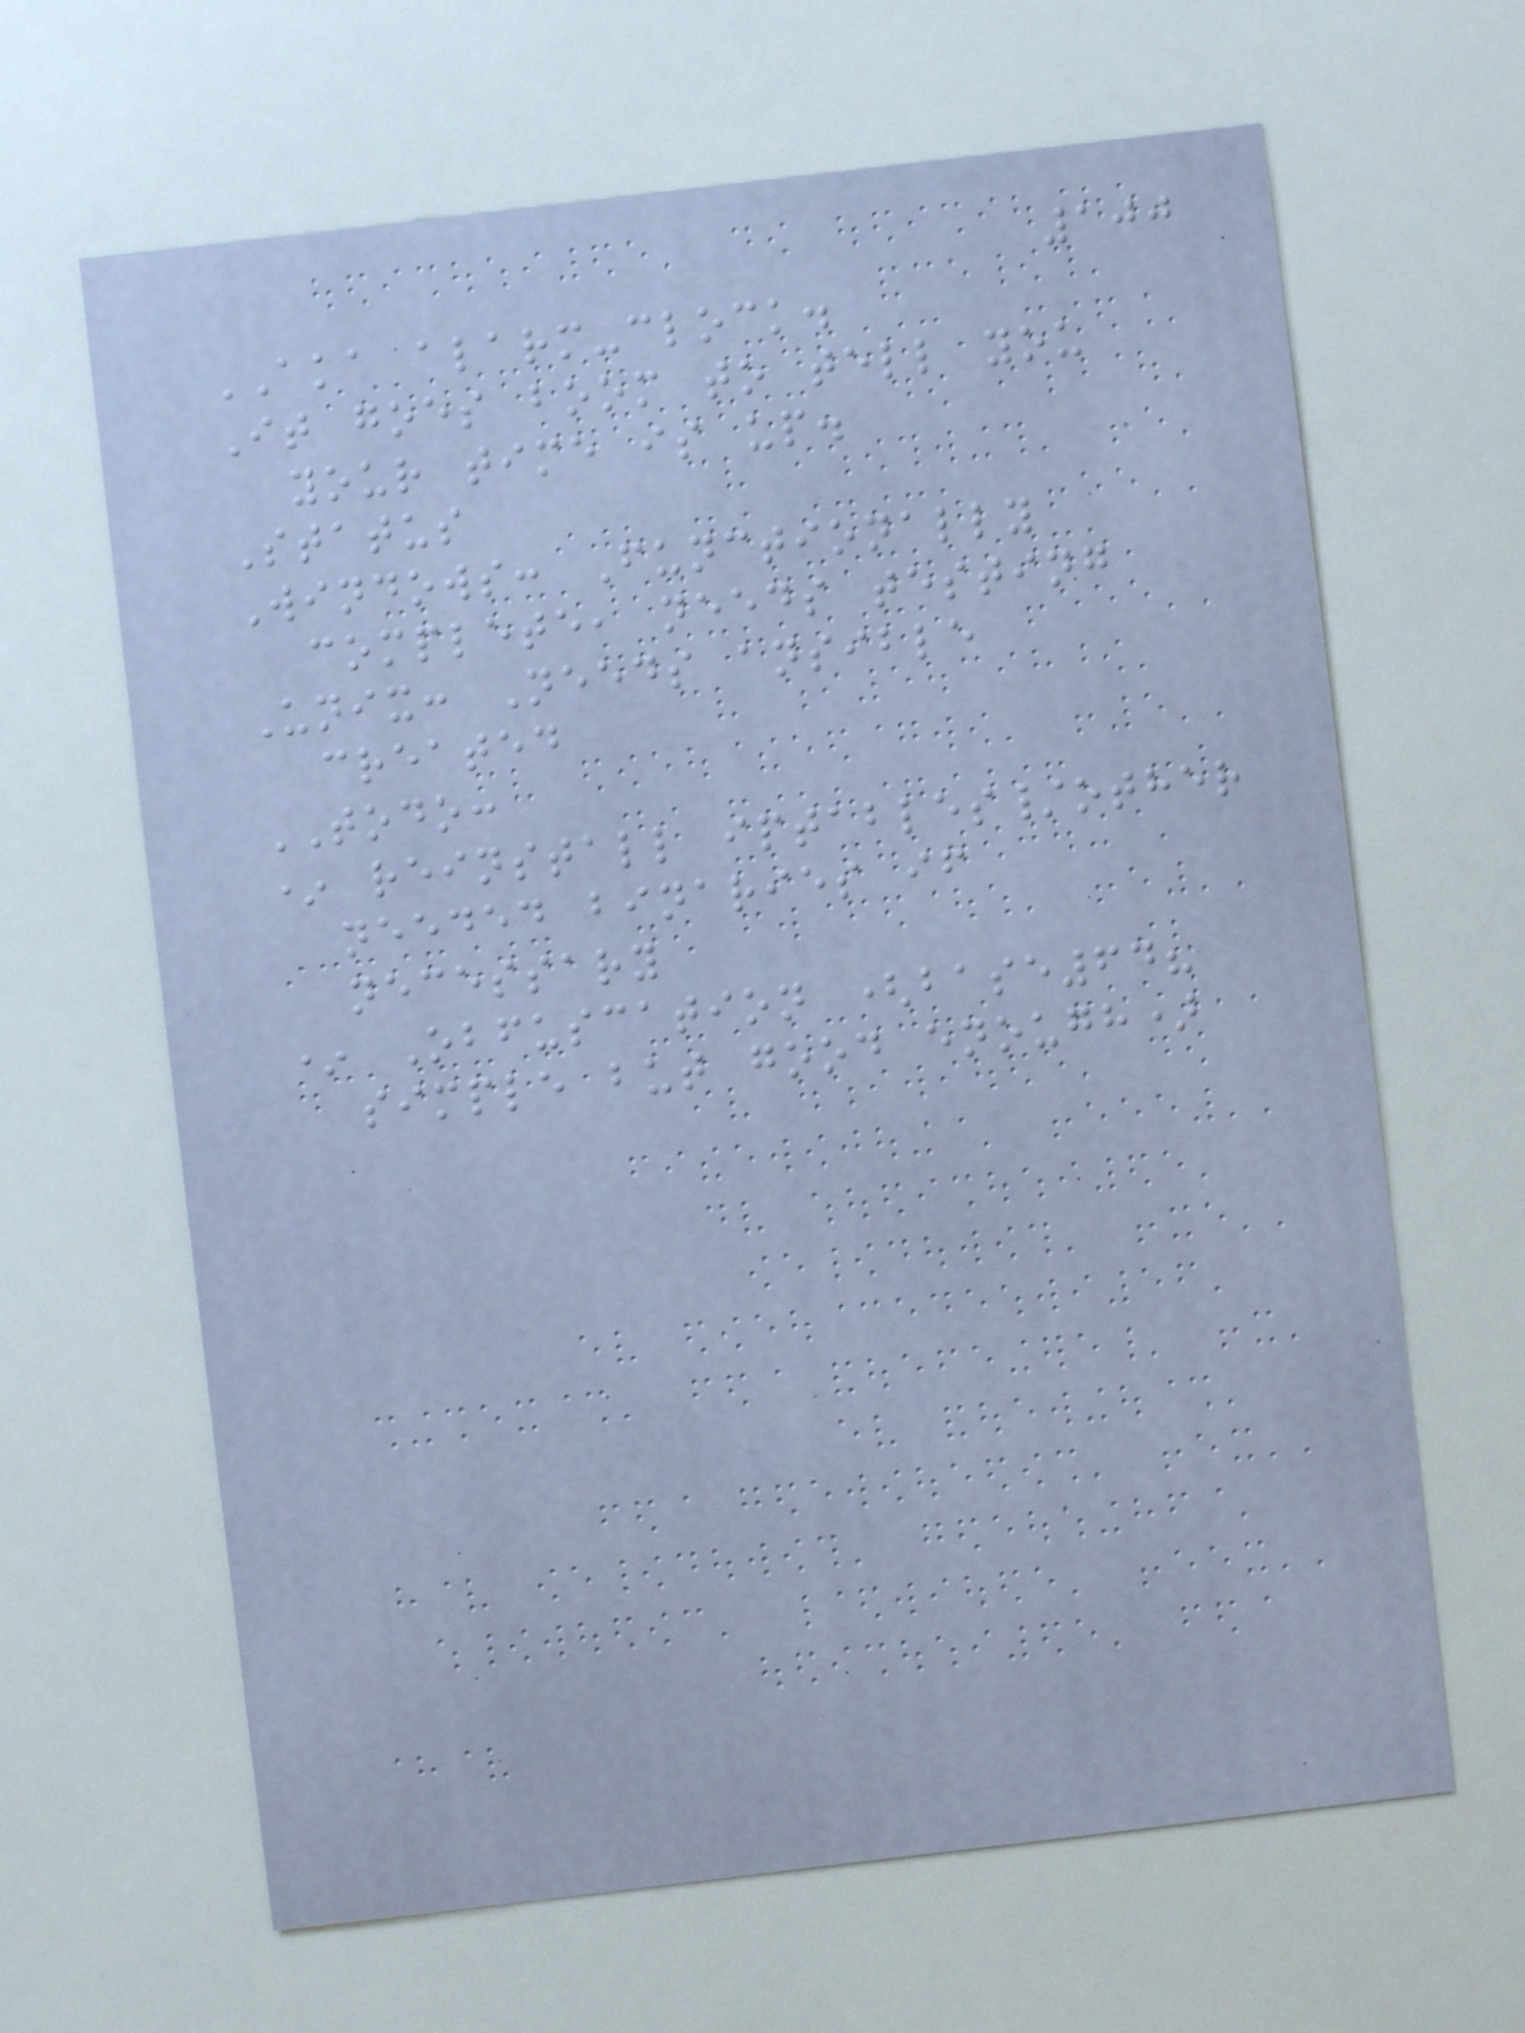100
AKA alarm-clock.
It goes boom to tell you
your time is up.
Status
Windows: Functionally
complete, needs testing
Unix: Needs ansible
created
TODO:
* reinstall iptables/other
needed binaries if
necessary
* Obfuscation (base64?
simple but good enough)
